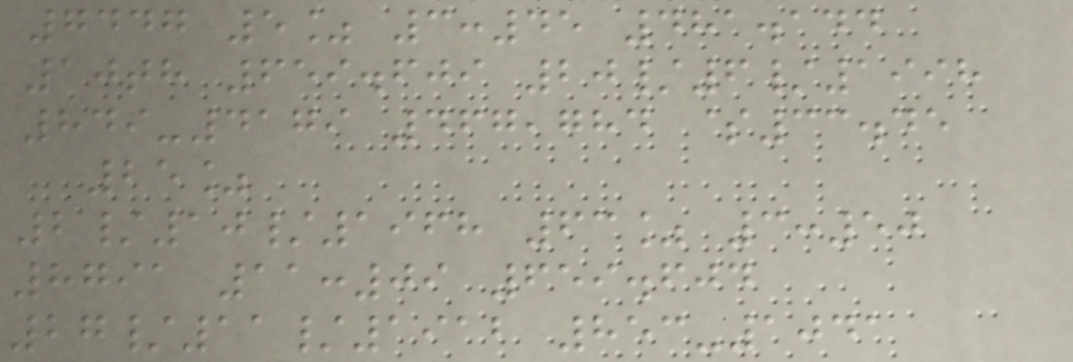7447 5% 3:45 481.144
10th 659.609 20/6/1998
849-4179 467,784 $33.45
25%
2/10/1968 63% 3:50
8791 11:09 659.604
27/11/1912 853-1041
